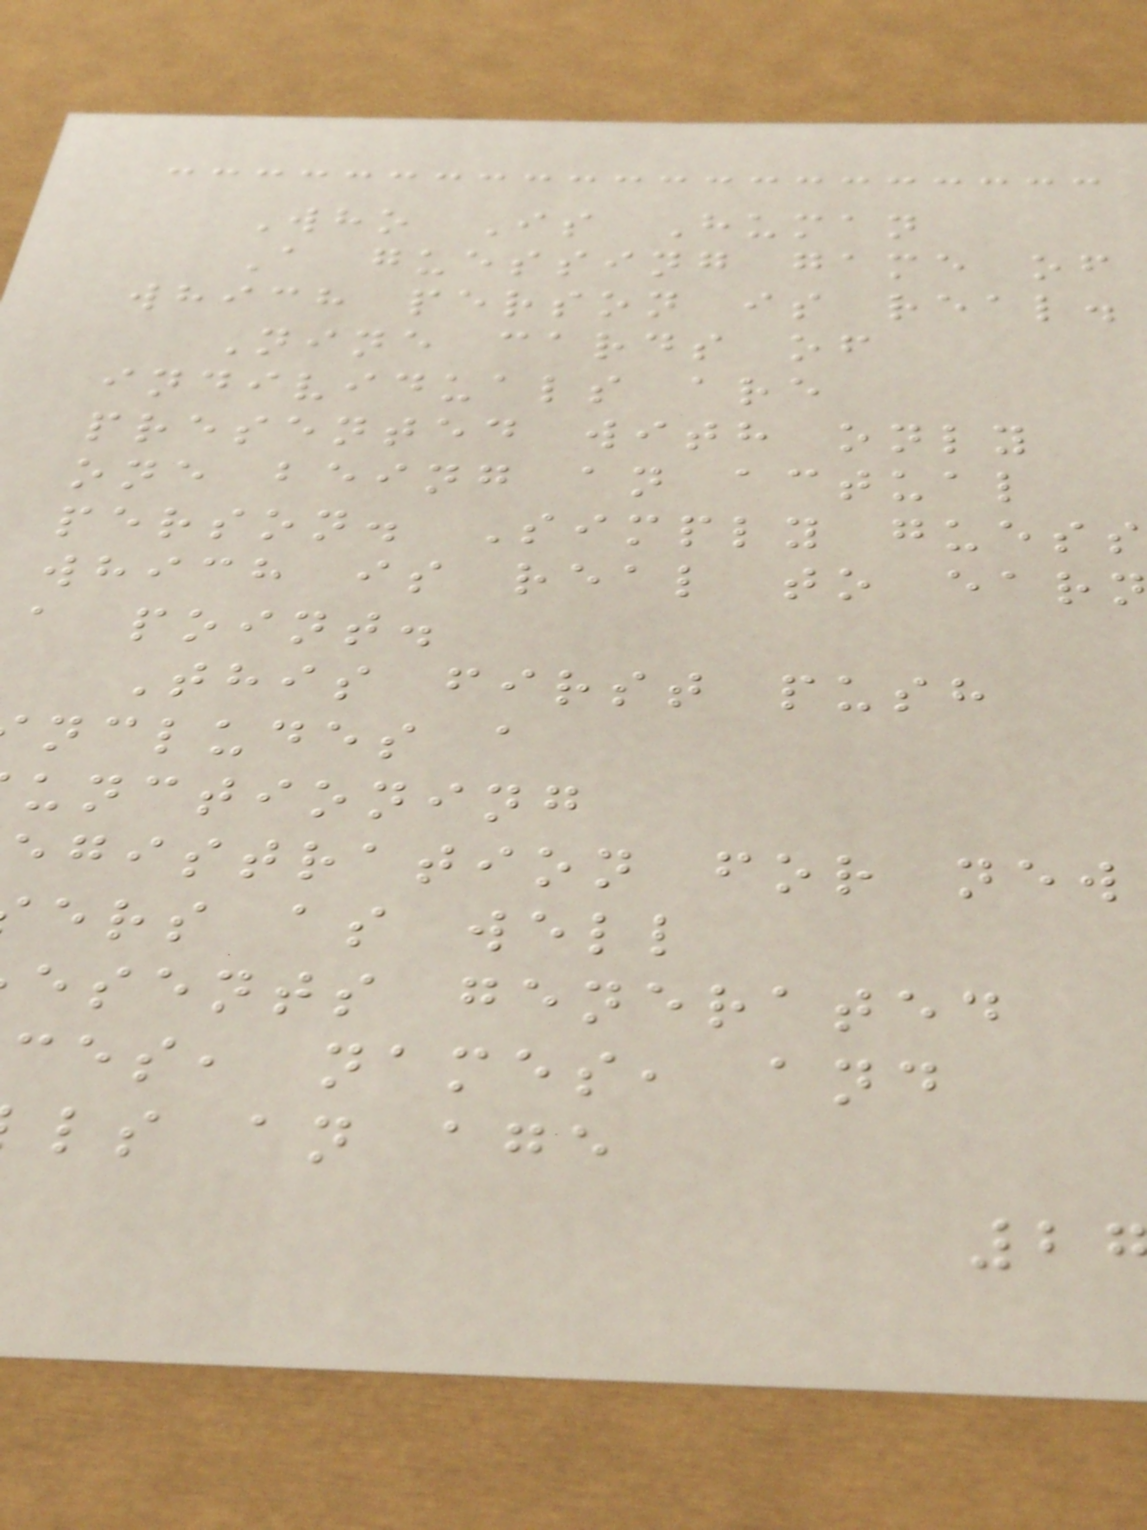Who Is Human
A guessing game of
which person is real.
Nine cards of
individuals are
presented with only
one being an actual
person. Simply guess
which is real to earn
a point.
This first push
ncludes a
unctioning
egistration for new
ers as well
esents generated
ces, names, and
ls an age
